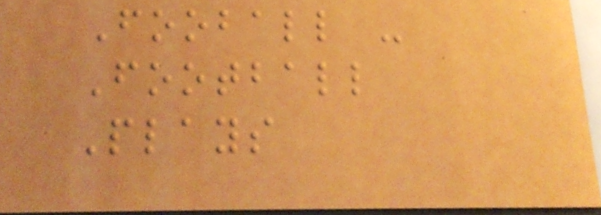Fooball -
Football
Plays
